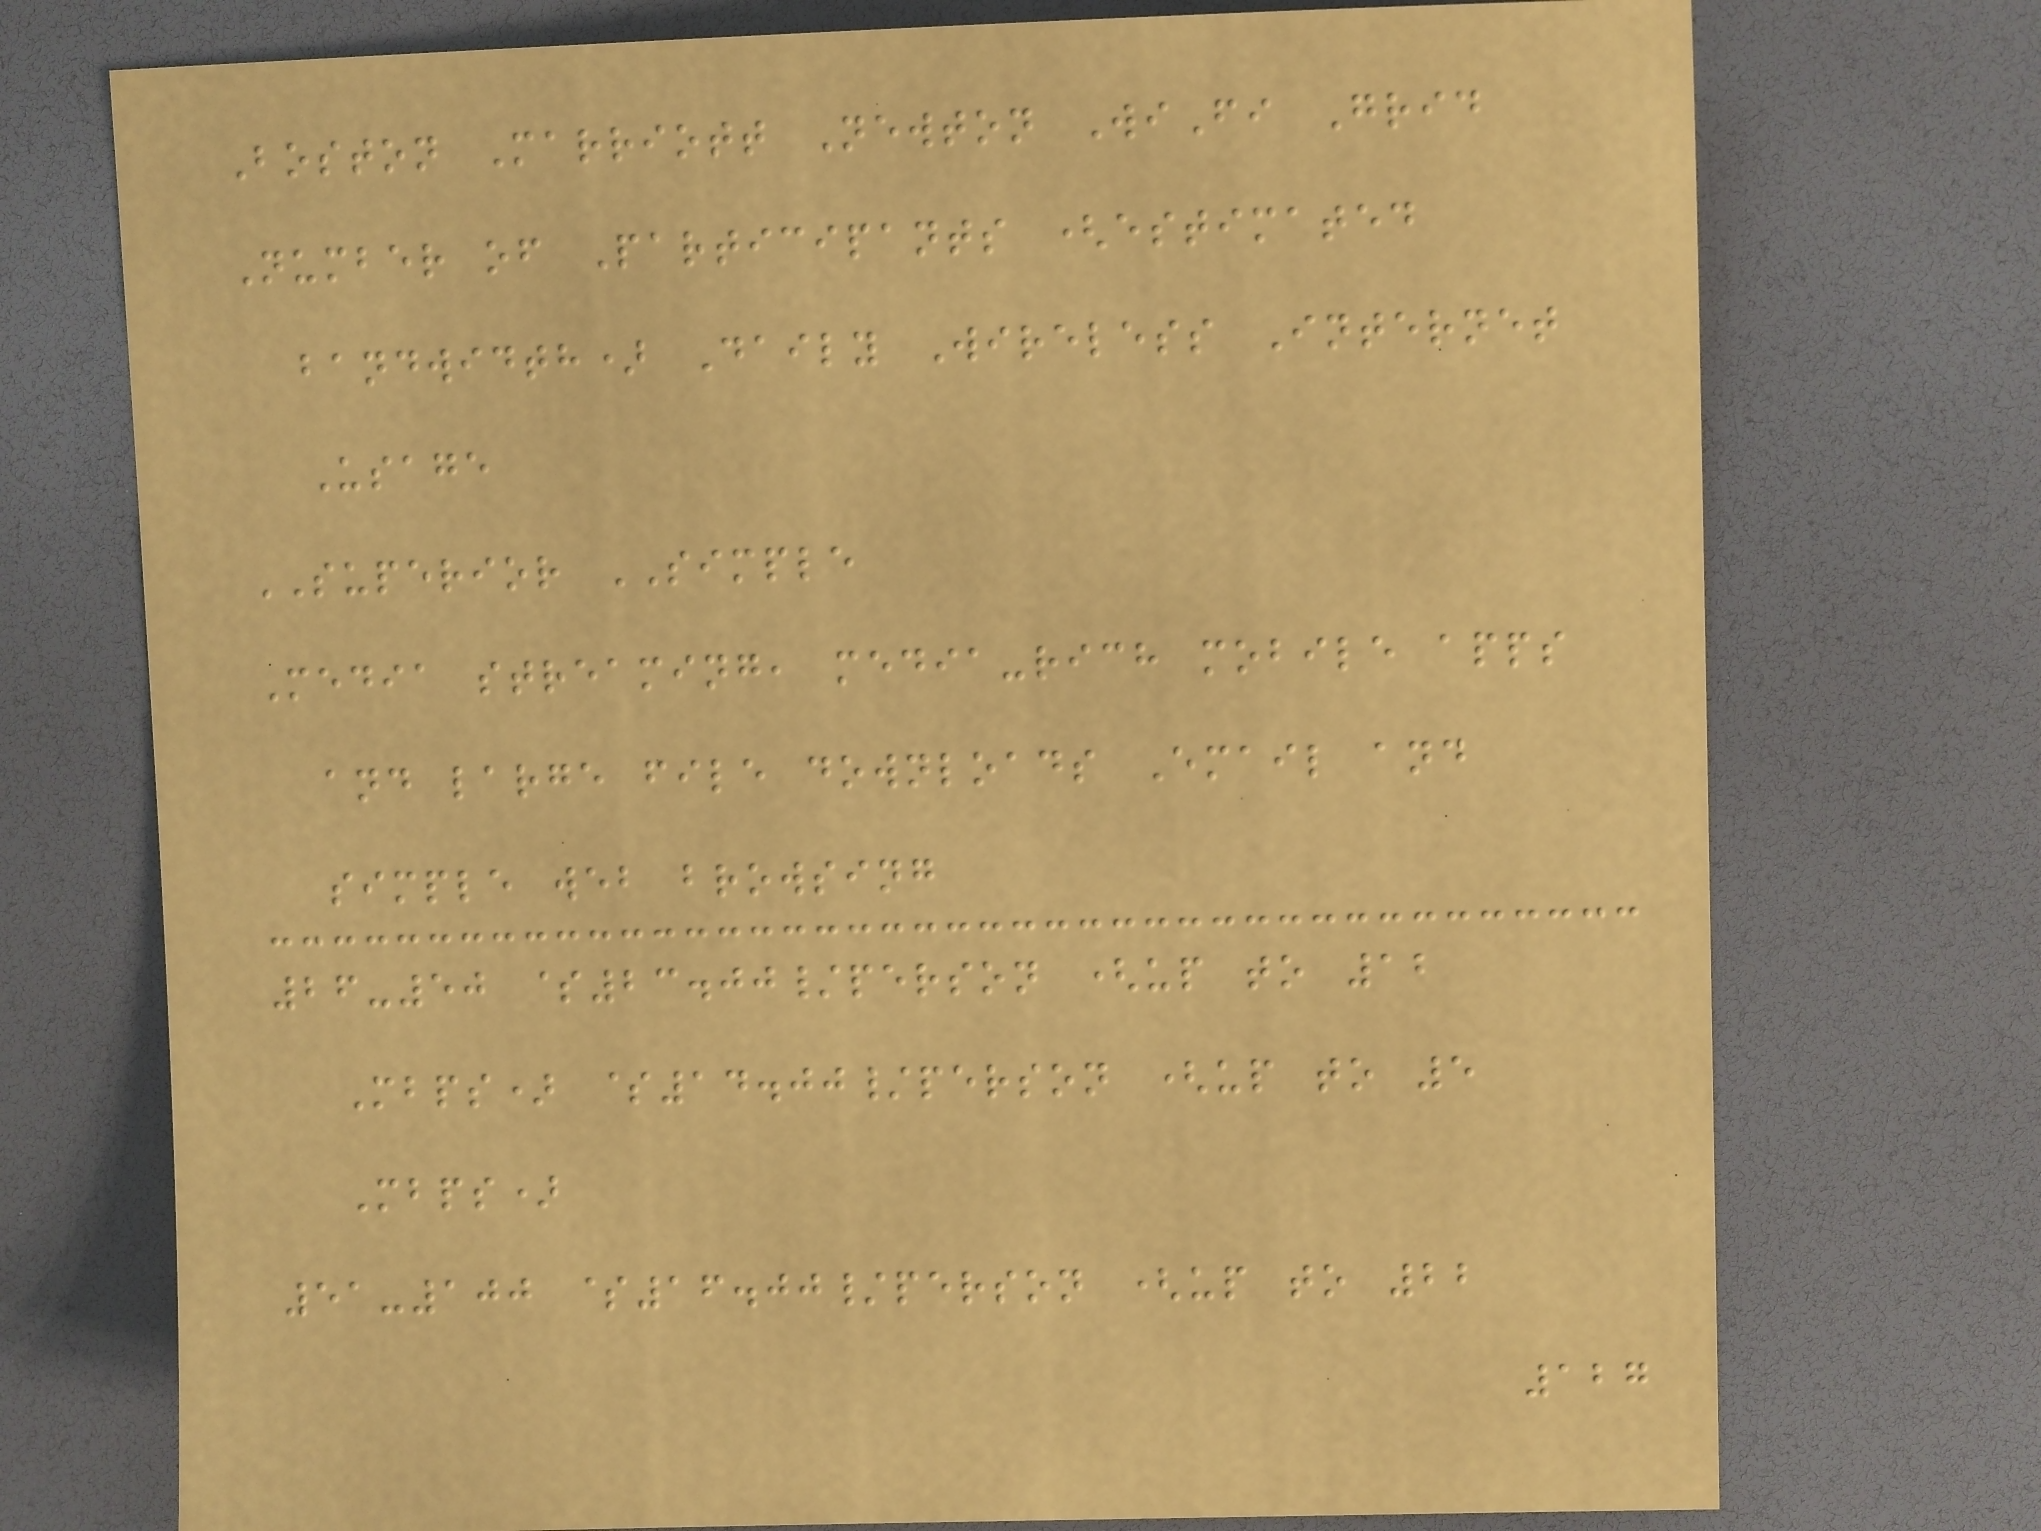Boston Marriott Newton WiFi Grid
Number of Participants (estimated
bandwidth) Daily Wireless Internet
Usage
SUPERIOR SIMPLE
Media streaming, media-rich mobile apps
and large file downloads Email and
simple web browsing
26-50 $23.00/person (up to 12
Mbps) $14.00/person (up to 5
Mbps)
51-100 $16.00/person (up to 22
127
